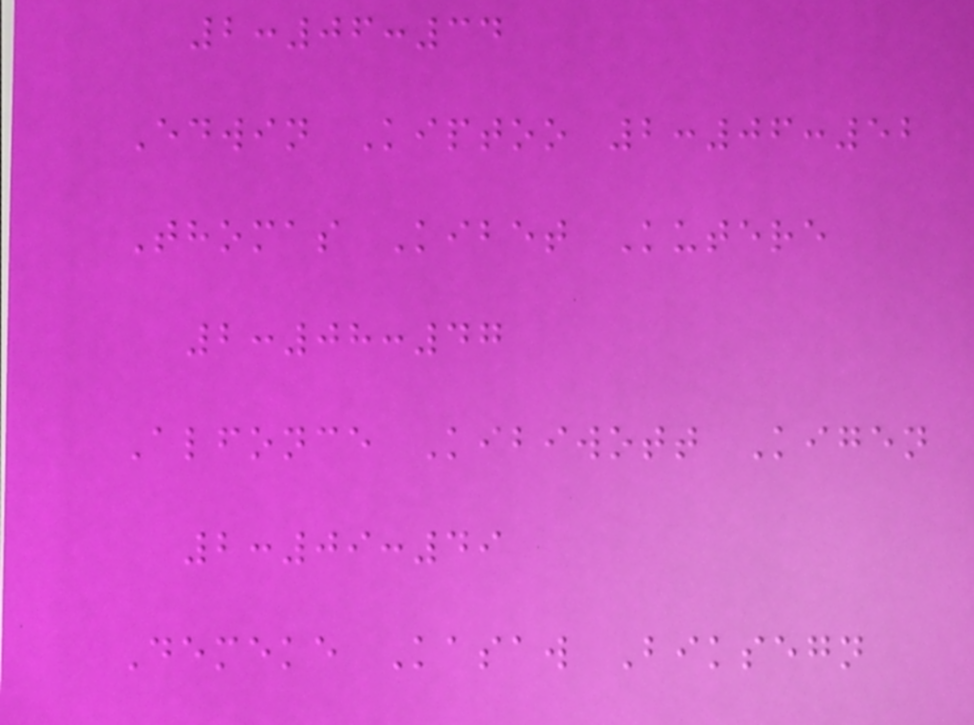2:06:34
Edwin Kiptoo 2:06:52
Thomas Kibet Kutere
2:08:47
Alfonce Kibiwott Kigen
2:09:49
Demeke Kasaw Biksegn
